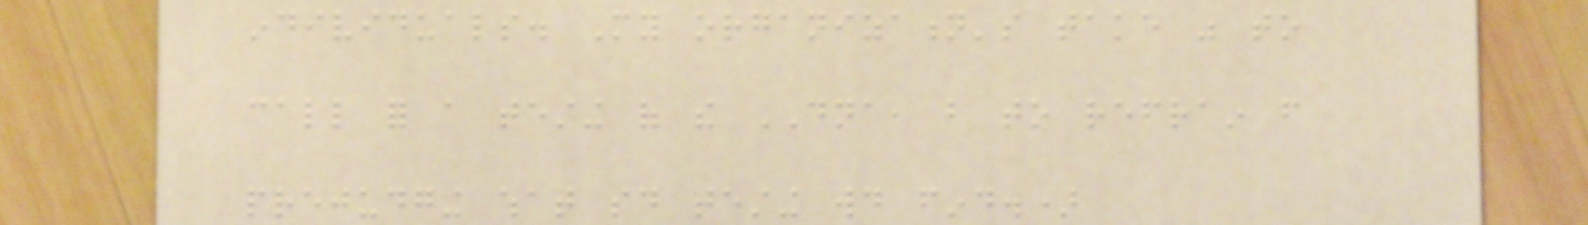individuals. My organization's take was to
call for a testing of the DNA, but to refrain from
prejudging what said testing would find.)
